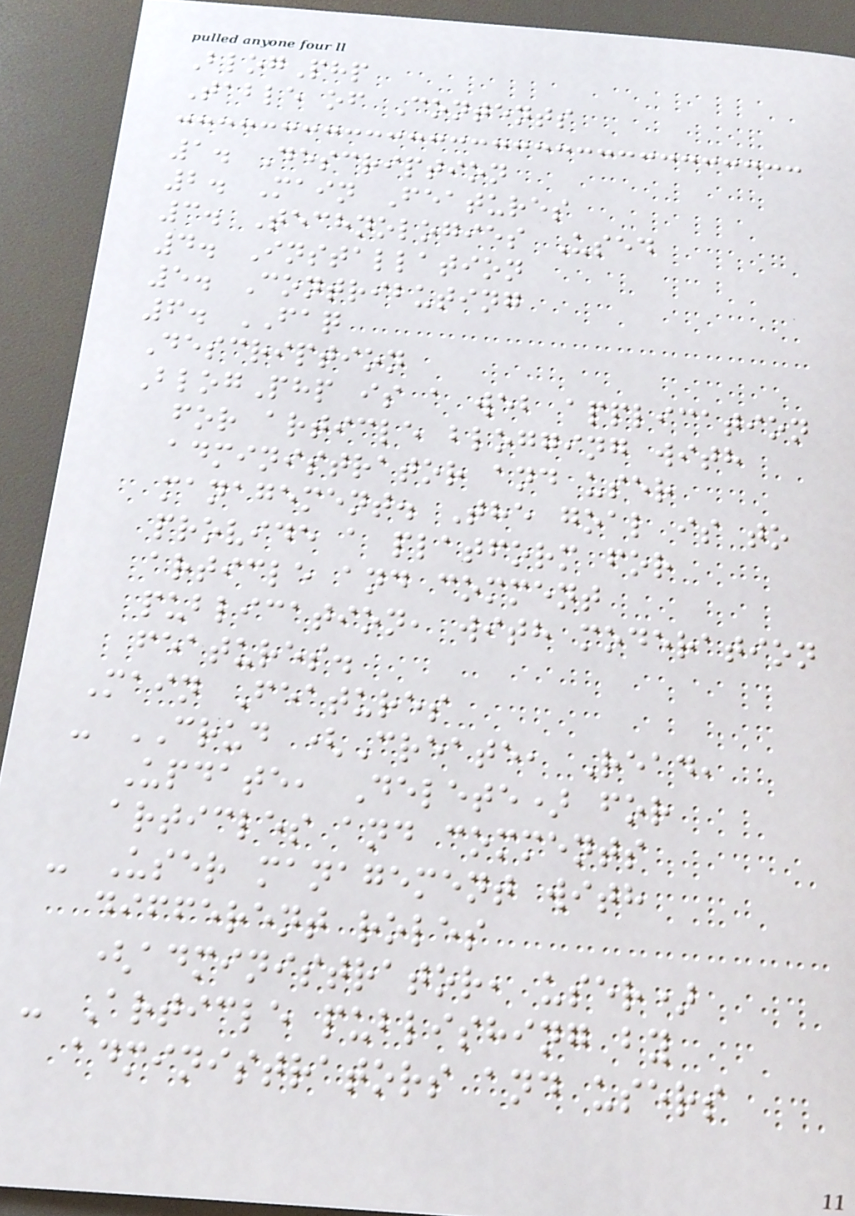BlogPhp
Table of Contents
1. Description
2. Main Features
3. Technologies Used
4. Installation
5. Contributing
6. FAQ
Description
BlogPhp is a web application
for article blogging with
administrator and user
management. The goal is to
provide a platform for
article and comment
publication, with moderation
features.
Main Features
- CRUD (Create, Read,
Update, Delete) for
articles and comments
- User management with
different roles
(administrator, user)
- Article publishing by
administrators and users
